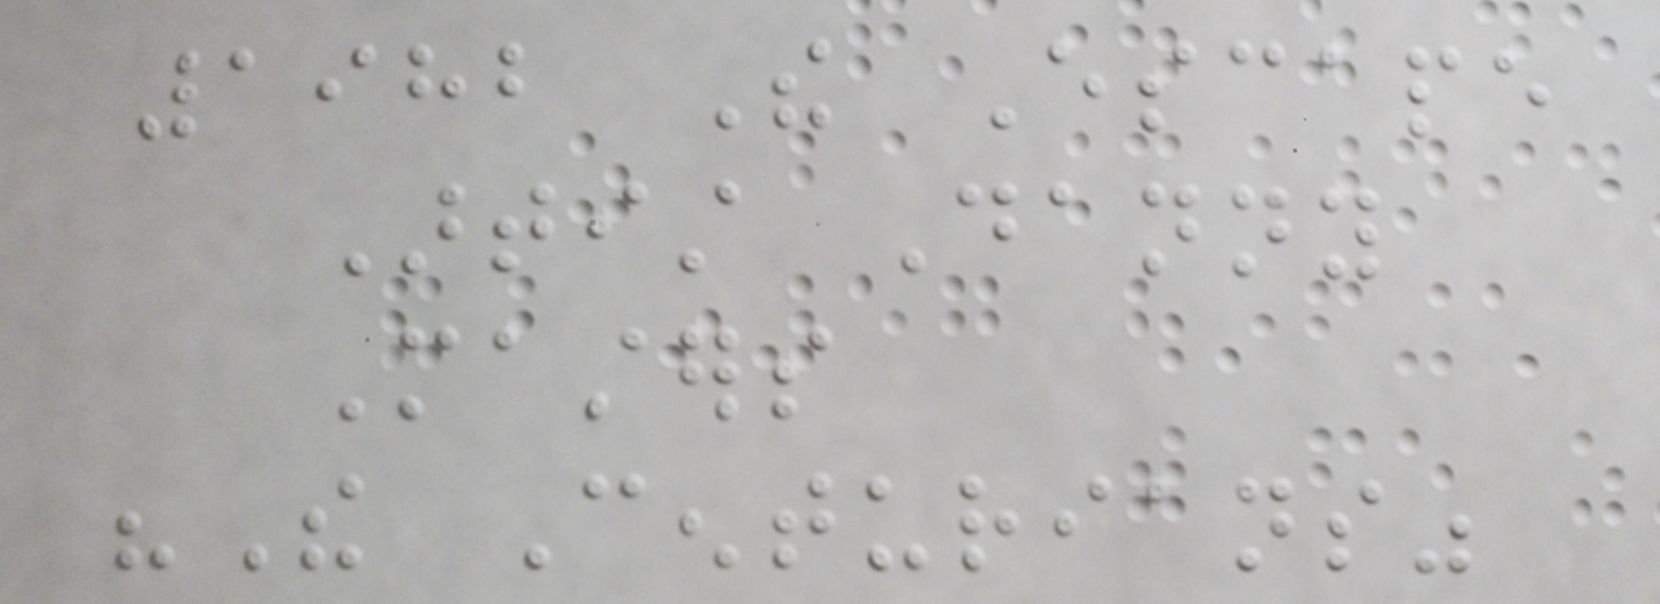1982 The Escape
Artist Danny
Masters
"The Centurians"
